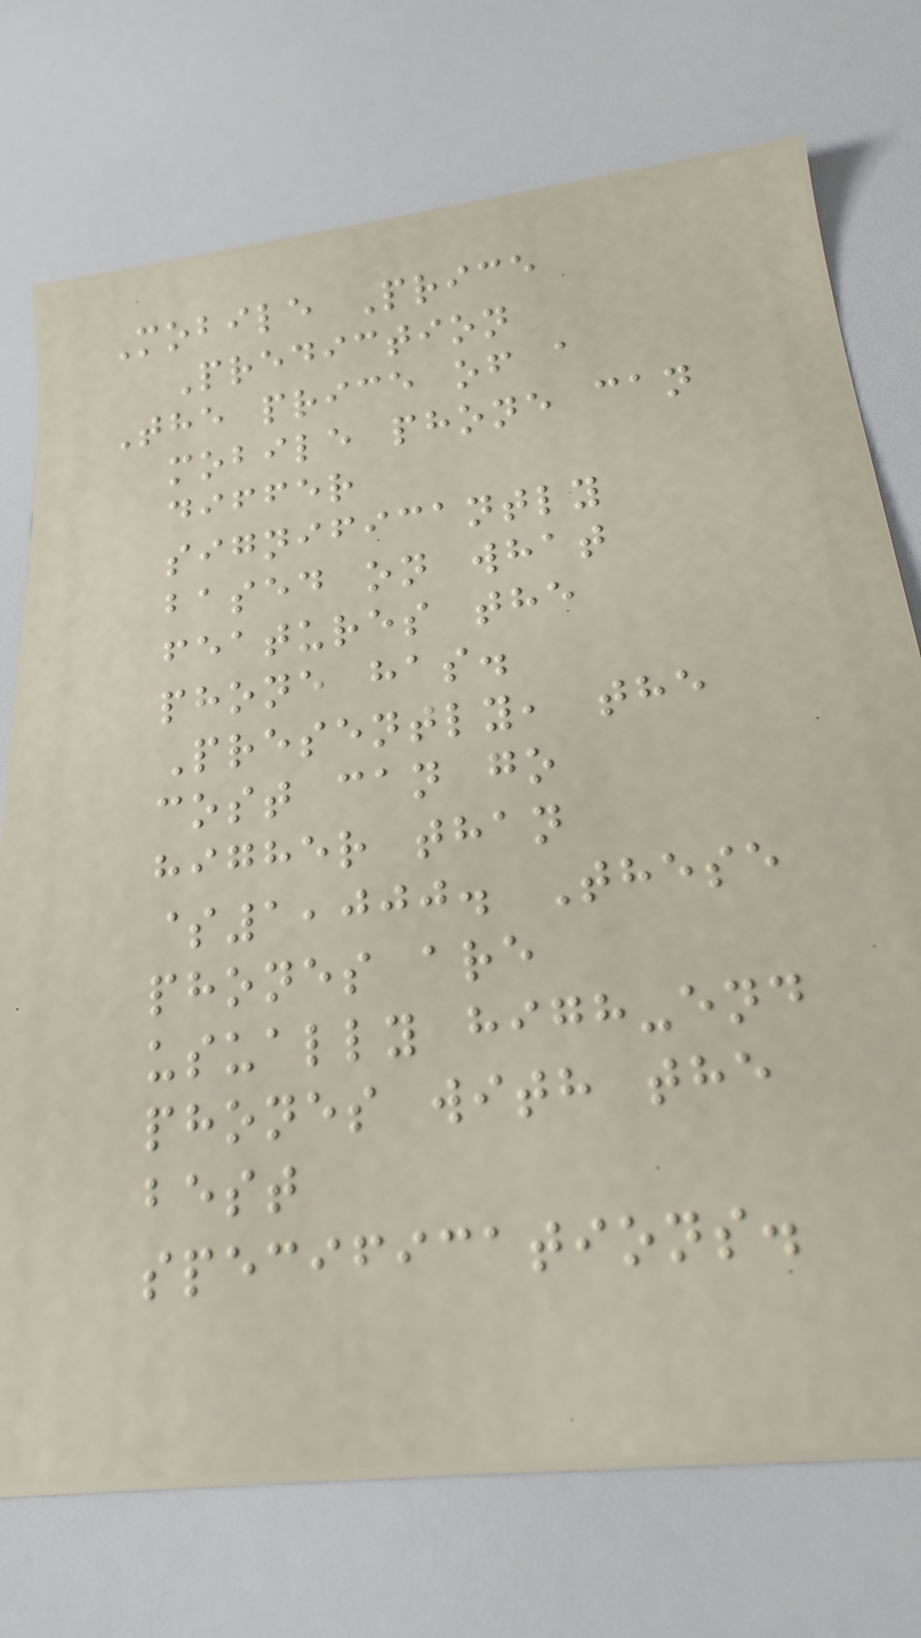Mobile Price
Prediction
The price of a
mobile phone can
differ
significantly
based on what
features the
phone has.
Presently, the
cost can go
higher than
$1,000. These
phones are
usually high-end
phones with the
best
specifications.
